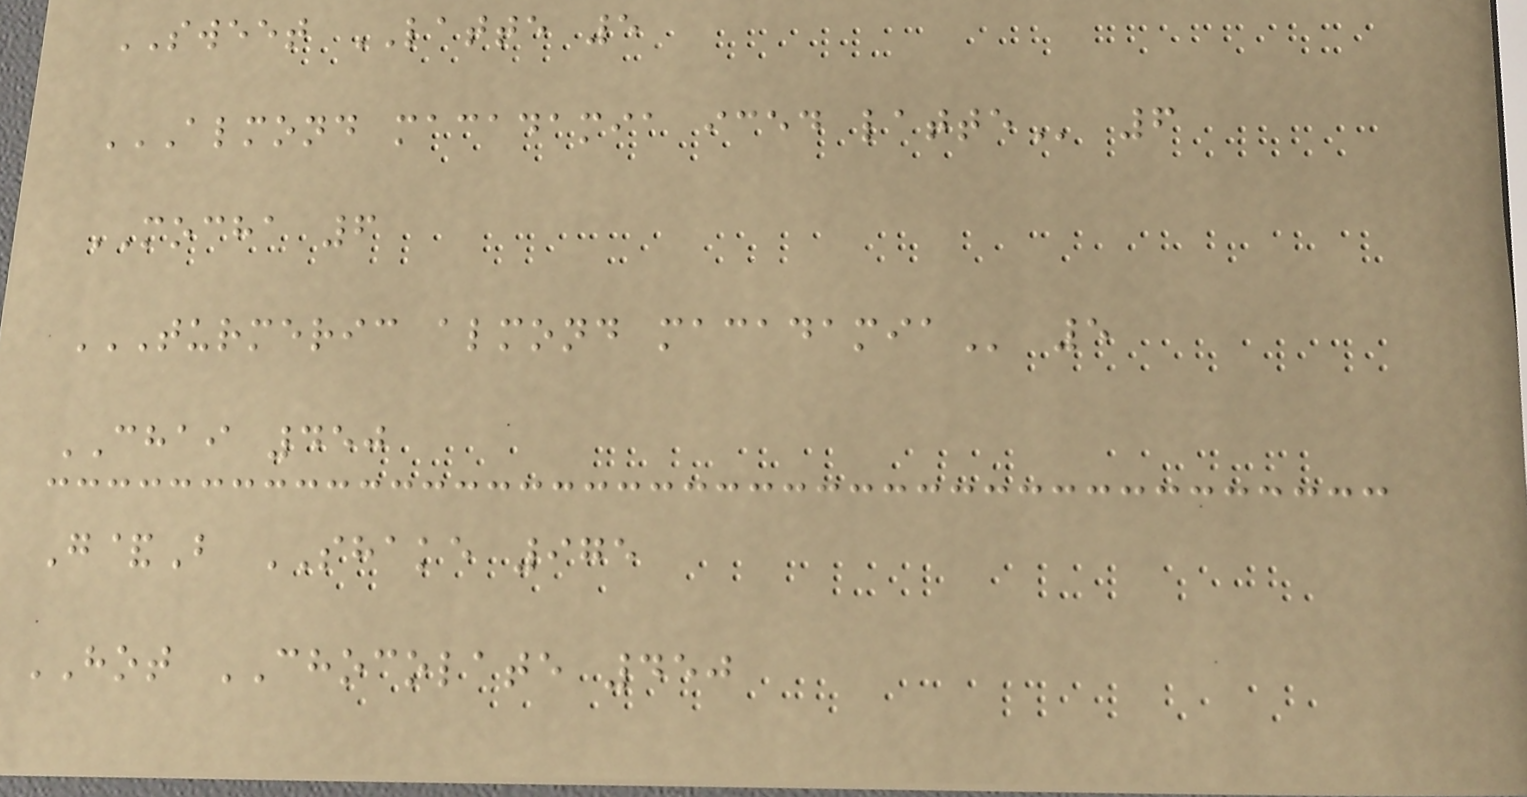SWEET LATTE 5
ALMOND MACADAMIA ICED LATTE 6
MOCHA 6
TURMERIC ALMOND MACADAMIA 5
CHAI 450
G&B SHAKE 975
HOT CHOCOLATE 450
